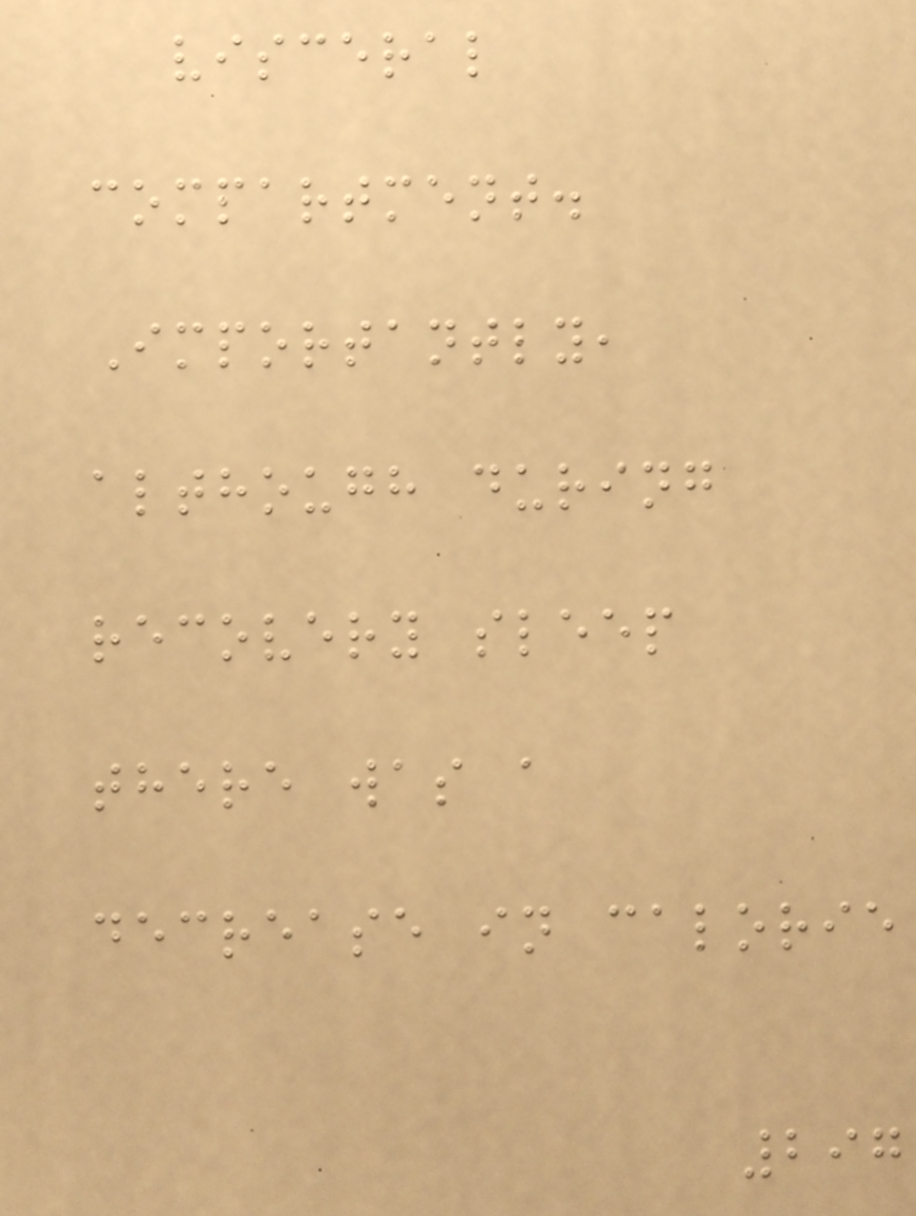visceral
compartment.
Importantly,
although during
recovery sleep
there was a
decrease in calorie
297
